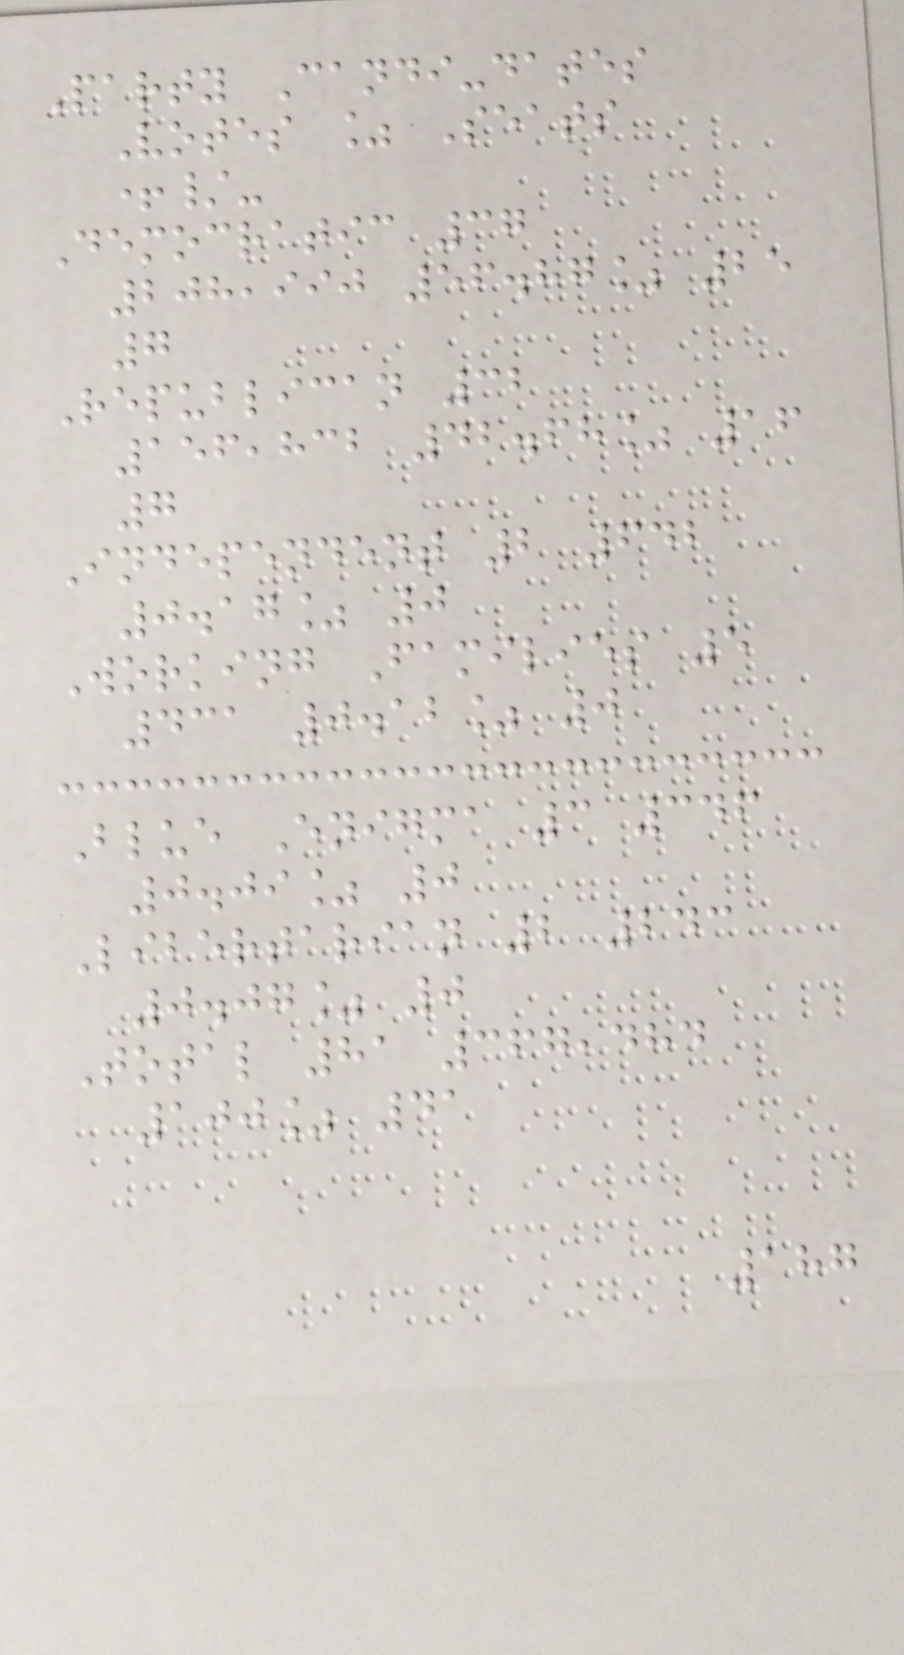Party Candi-dates
Votes % Seats
+/-
Democratic 37
208,990 56.87% 25
7
Republican 32
156,832 42.68% 16
7
Independent 2 642
0.17% 0
Working Families 5
431 0.12% 0
Blue Enigma 3 346
0.09% 0
Libertarian 2 243
0.07% 0
Total 81 367,484
100% 41
187
